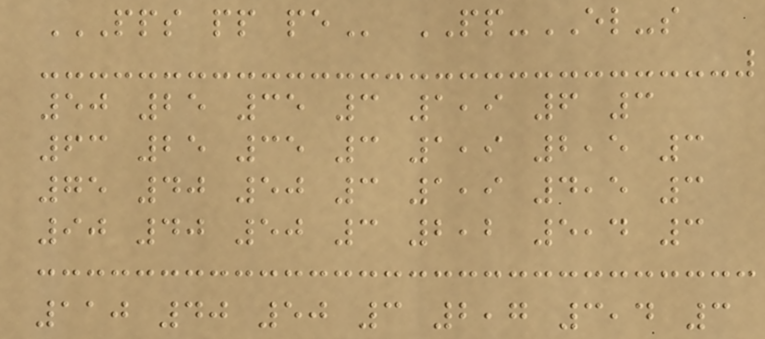PPS PP PE PP-EL-s
50 25 35 3 1,9 6 3
63 25 35 3 1,9 2,5 3
75 40 50 3 1,9 4,5 3
90 40 50 3 2,2 5,4 3
110 40 50 3 2,7 3,4 3
